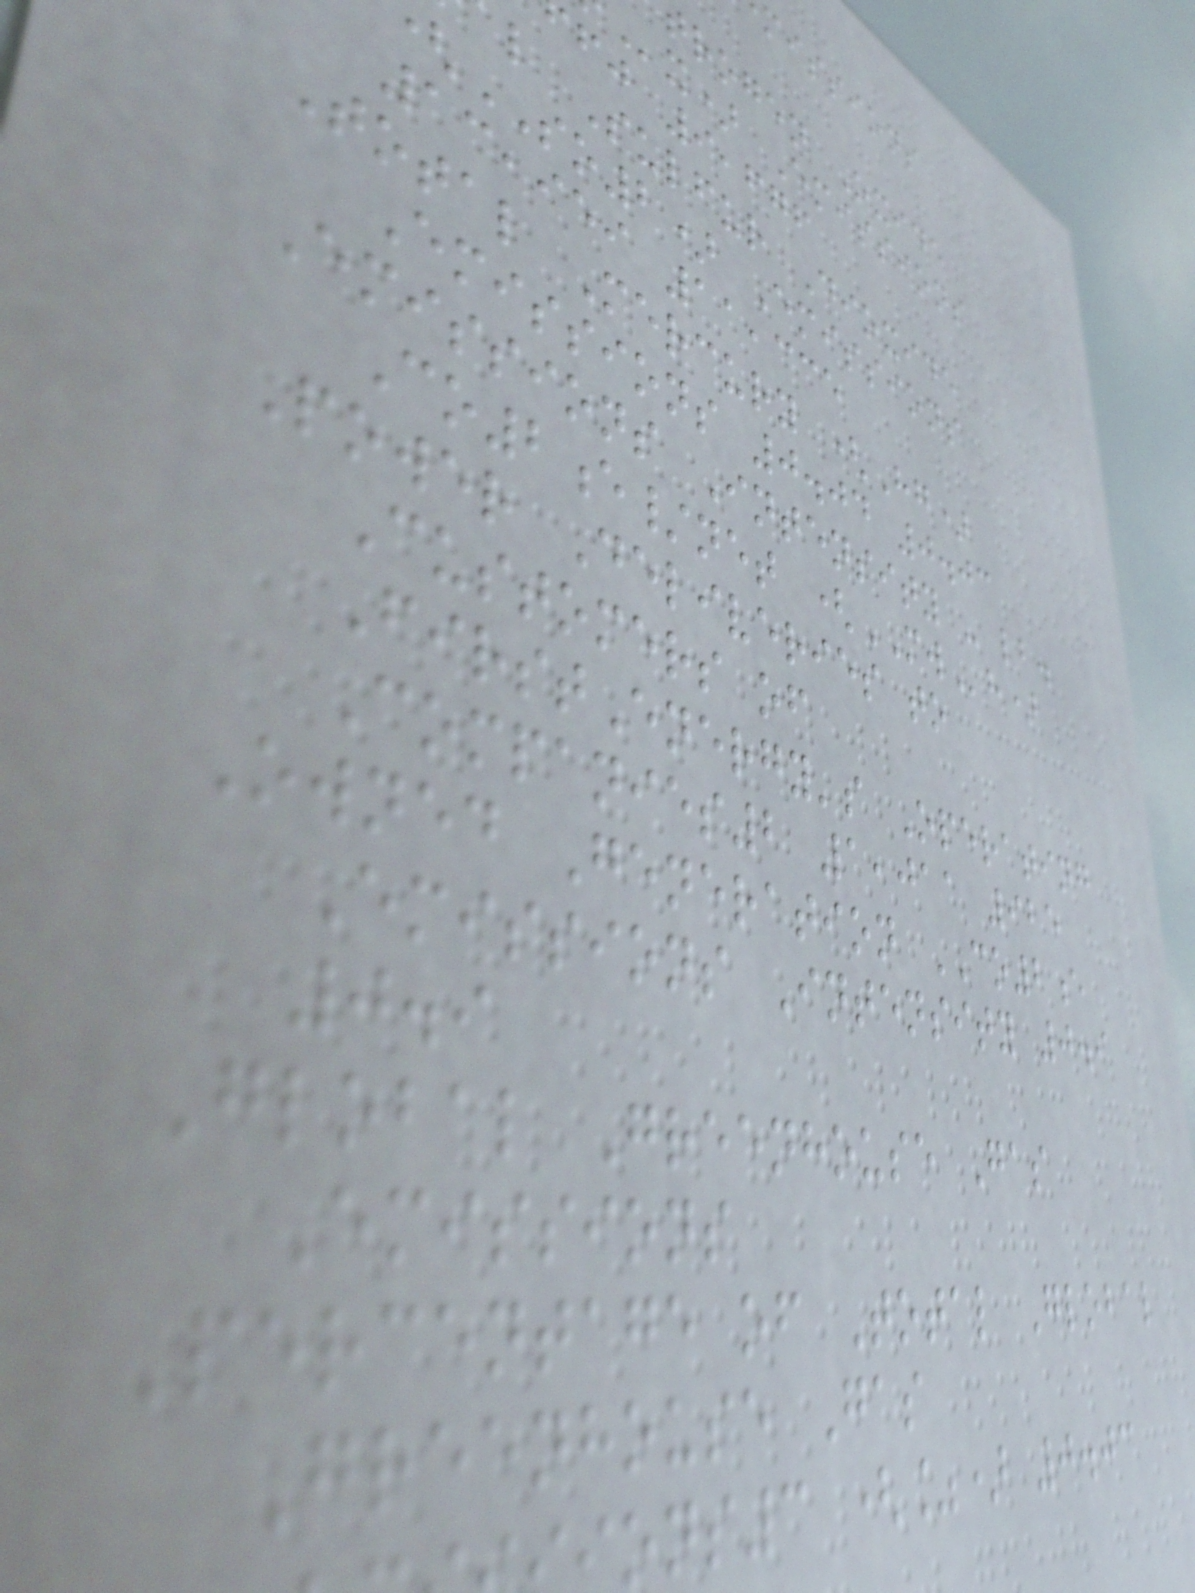missions
trogen Oxide
x) Emissions
fj 9,676
l Sulfur Dioxide
SO2) Emissions
13,959 11,335
Total Mercury (Hg)
Emissions 0.04 0.03
Emissions Intensity - lb.
Co2e/net (MWh)
Power Deliveries to
Customers of
FirstEnergy's Operating
Companies2 1,011 925
Owned Generation CO2e
Emissions Intensity 0.9
0.9
Global Greenhouse Gas
Emissions
Percentage of Total Global
Greenhouse Gas
ons3 (%) 0.03
